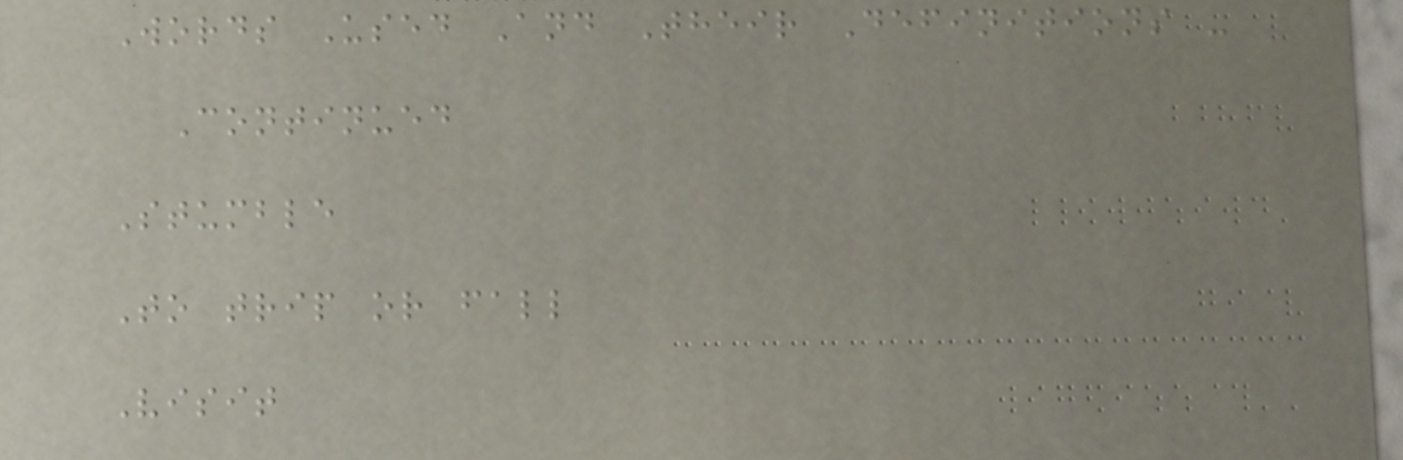Words Used And Their Definitions -
Continued
Stumble
To trip or fall
Visit
